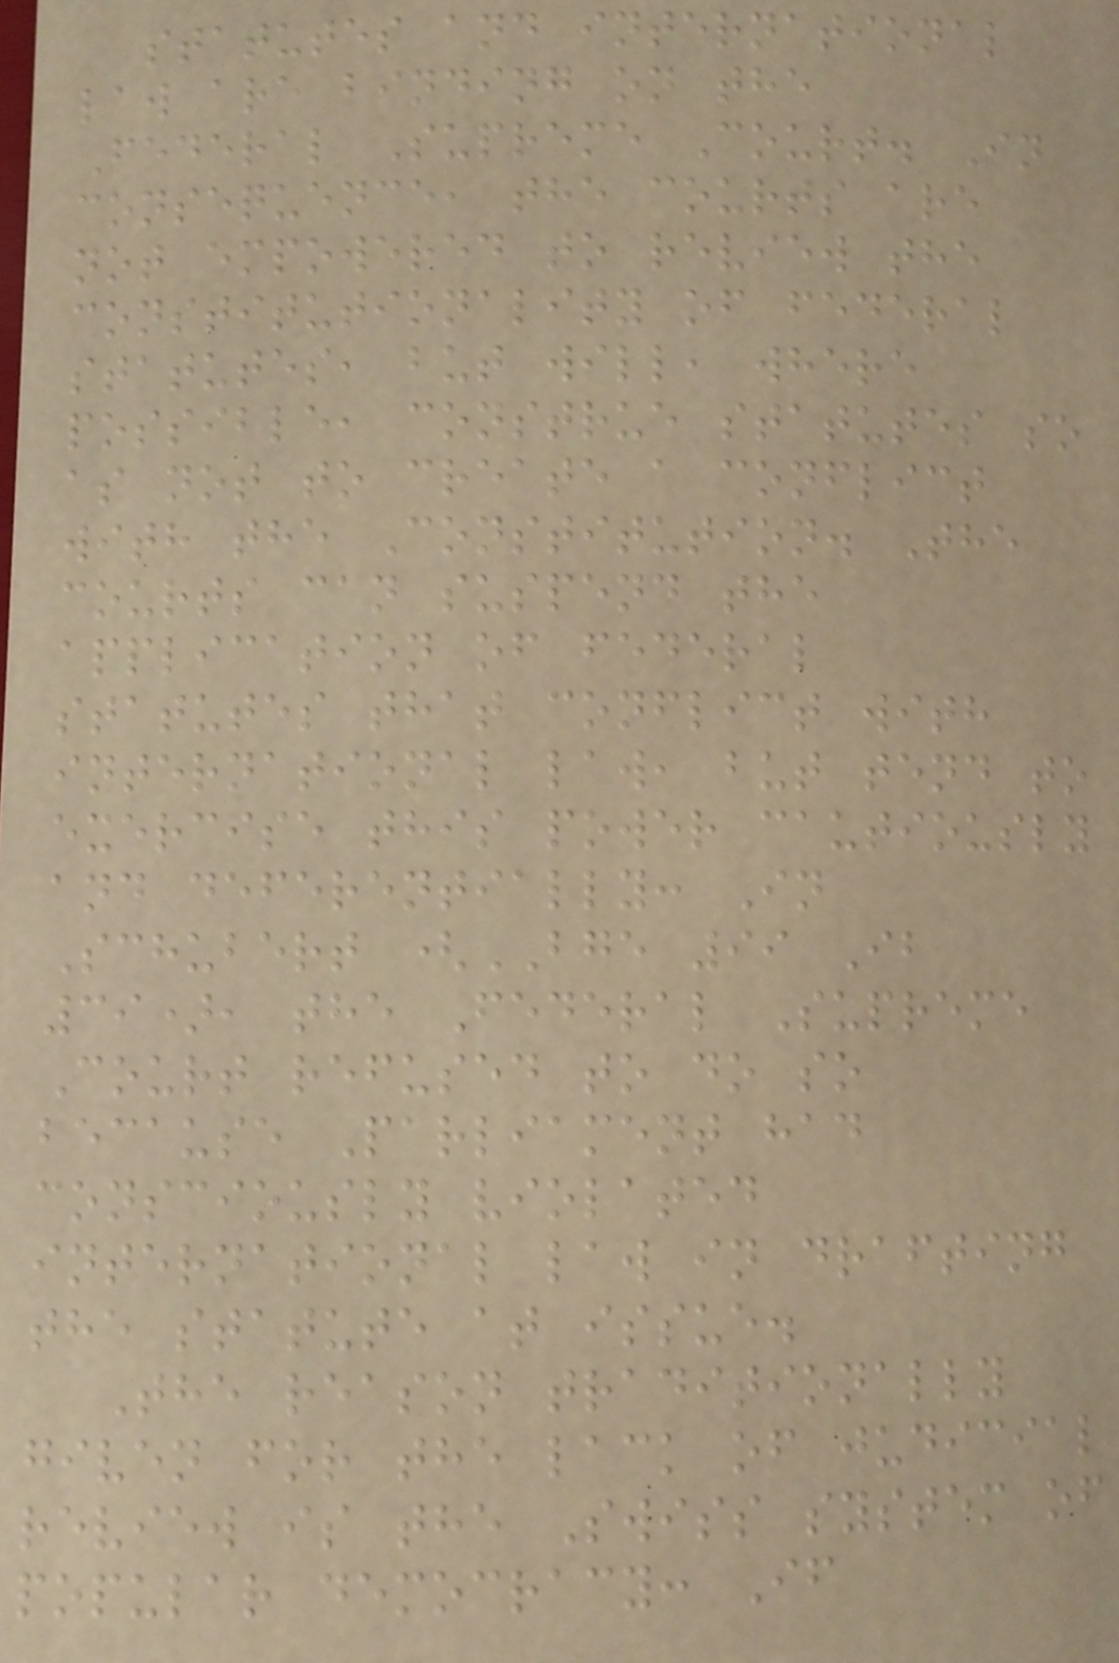statutes and international
law are binding on the
Federal Supreme Court. In
consequence, the courts are
not empowered to review the
constitutionality of federal
statutes, but will, where
possible, construe statutes so
as not to create a conflict
with the Constitution. The
courts can suspend the
application of federal
statutes that conflict with
international law, but tend to
exercise this power cautiously
and deferentially: In
Schubert (BGE 99 Ib
39), the Federal Supreme
Court refused to do so
because Parliament had
consciously violated
international law in drafting
the statute at issue.
The reason traditionally
given for the lack of judicial
review is the Swiss system of
popular democracy: If
